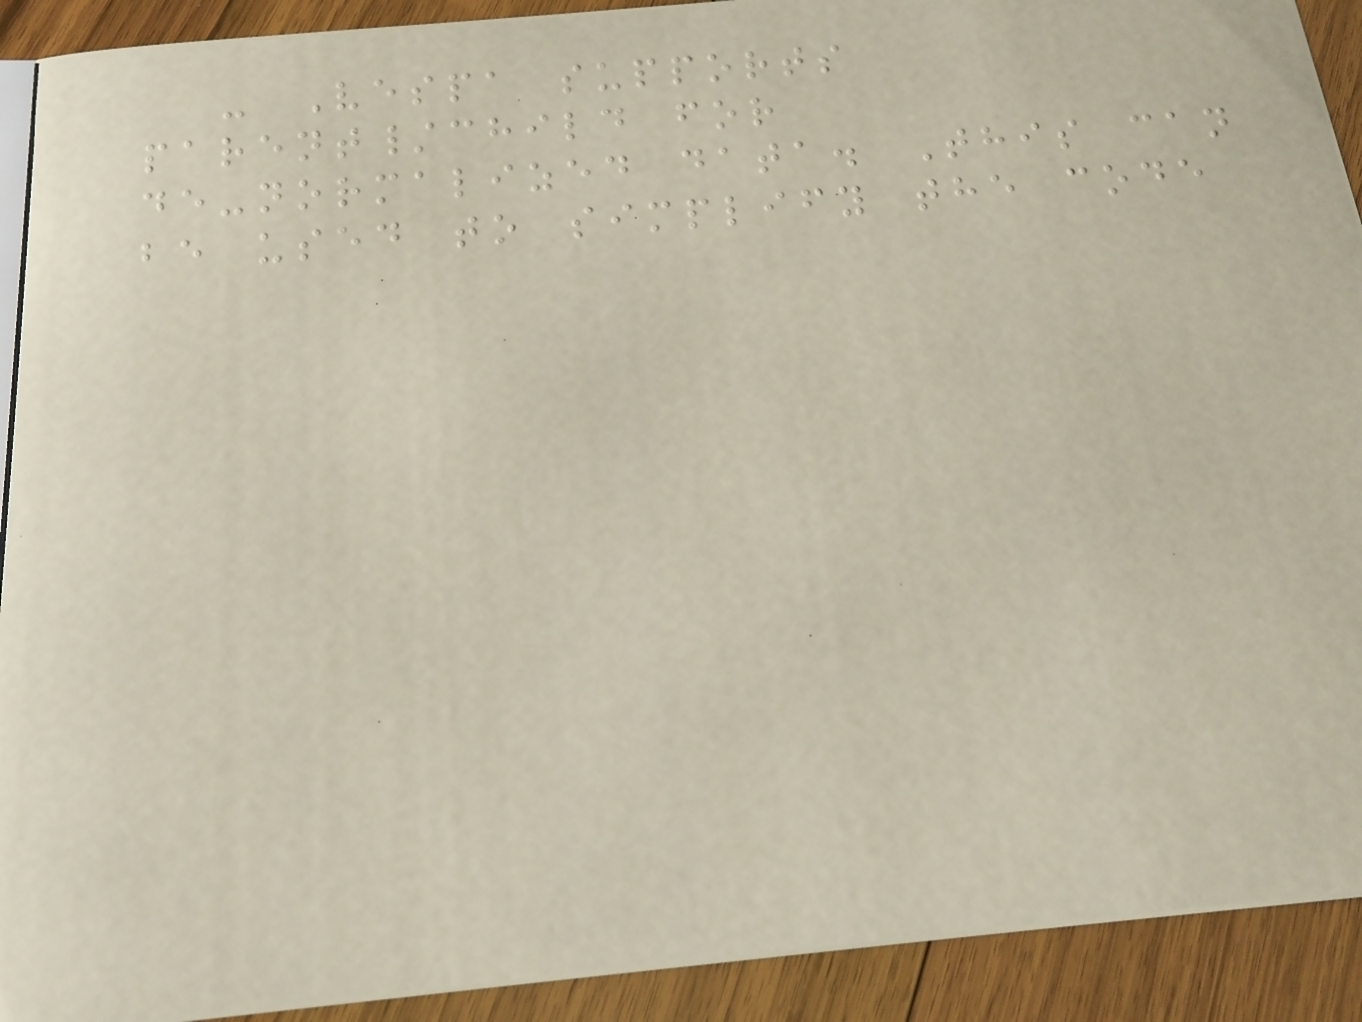- Vespa supports
parent/child for
de-normalized data. This can
be used to simplify the code
